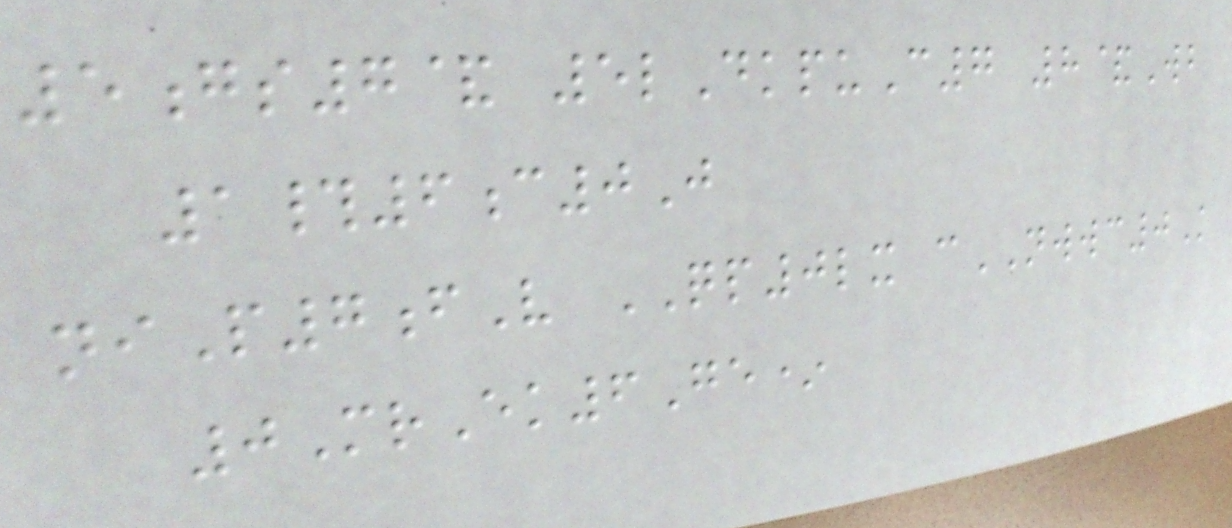5gs7& 5lDkpuC7 8&Wb
1#6c0J
niP7fV QP0lx cNWWC0K
0MrEk6Ge*
